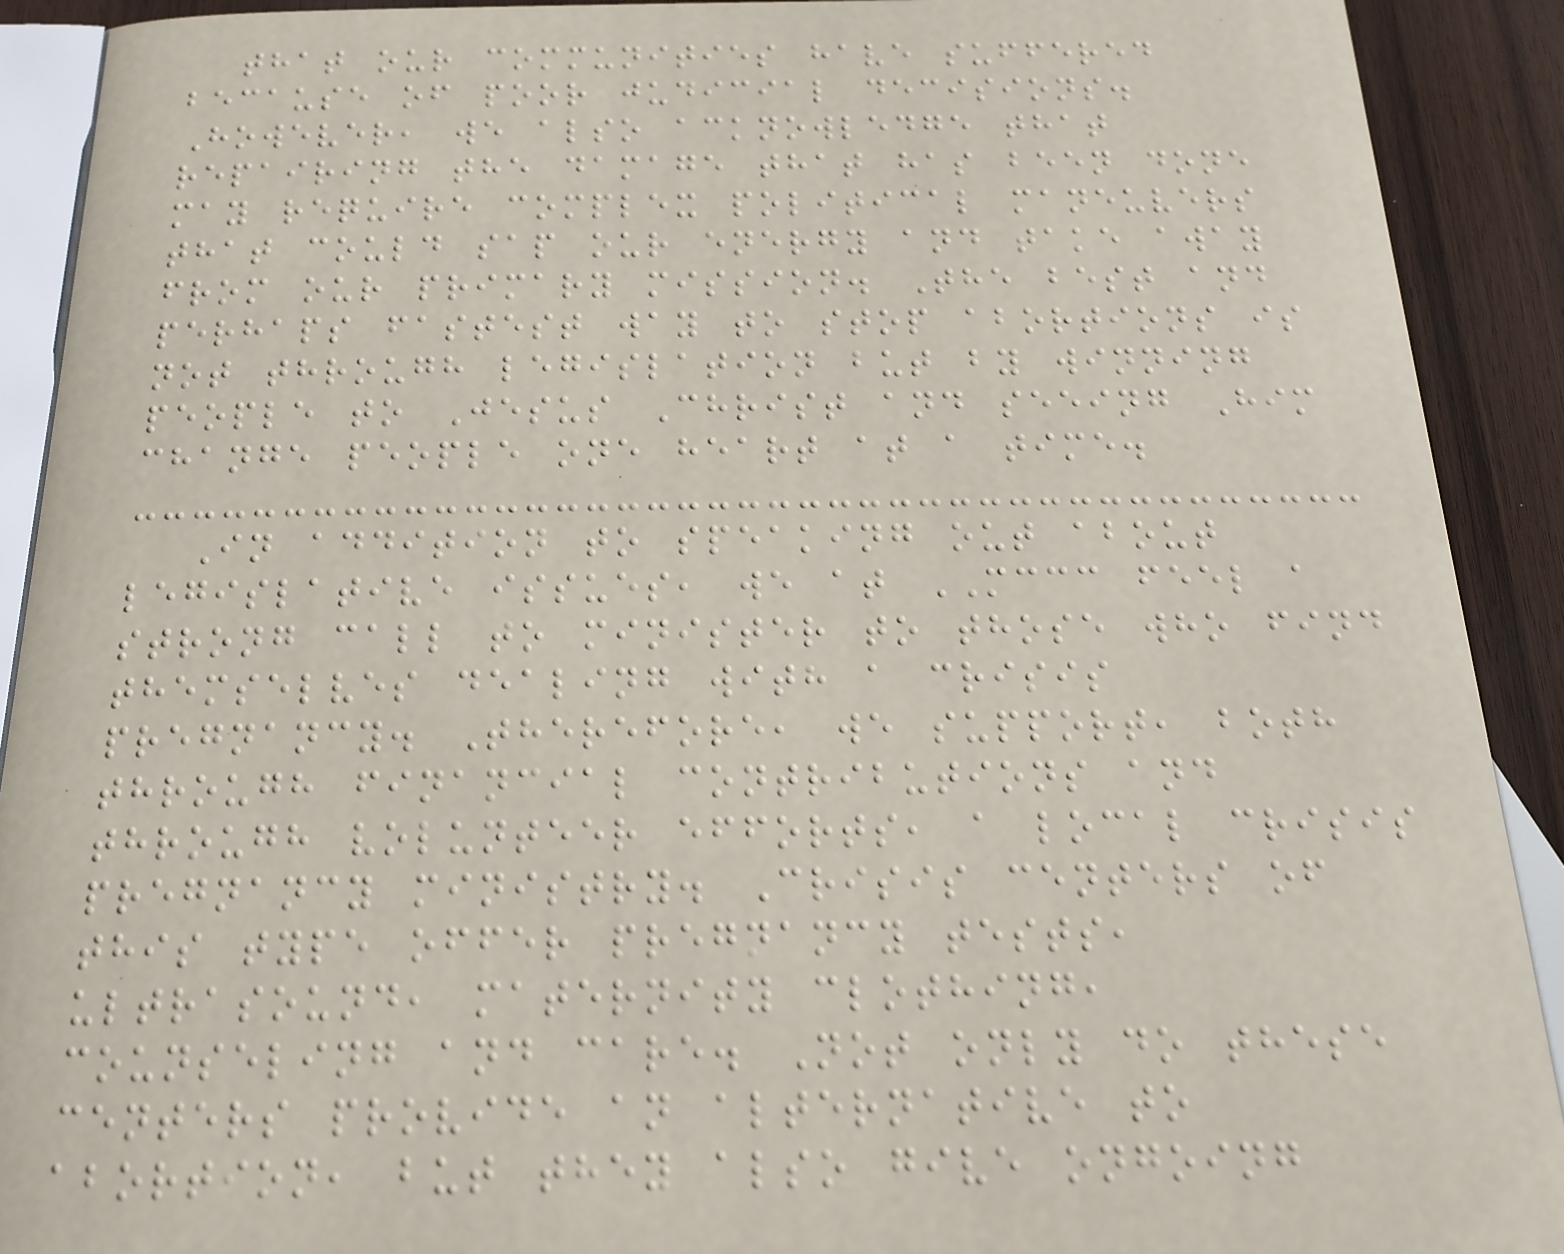that our communities have suffered
because of poor judicial decisions.
However, we also acknowledge that
repairing the damage that has been done
may require complex political maneuvers
that could sap our energy and take away
from our primary mission. The best and
perhaps fastest way to stop abortions is
not through legislation but by winning
people to Jesus Christ and seeing Him
change people one heart at a time.
In addition to speaking out about
legislative issues, we at MCCC feel a
strong call to minister to those who find
themselves dealing with a crisis
pregnancy. Therefore, we support, both
through financial contributions and
through volunteer efforts, a local crisis
pregnancy ministry. Crisis centers of
this type offer pregnancy tests,
ultrasound, maternity clothing,
counseling and care. Not only do these
centers provide an alternative to
abortion, but they also give ongoing
